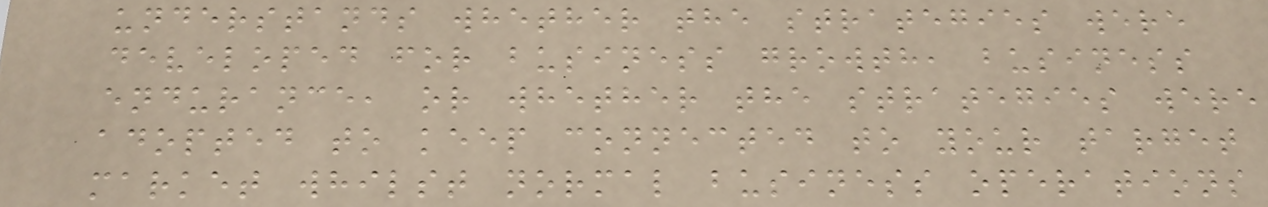understands whether the strategies were
developed for business growth, business
endurance, or whether the strategies were
adopted to keep connected to your target
market whilst normal business operations
